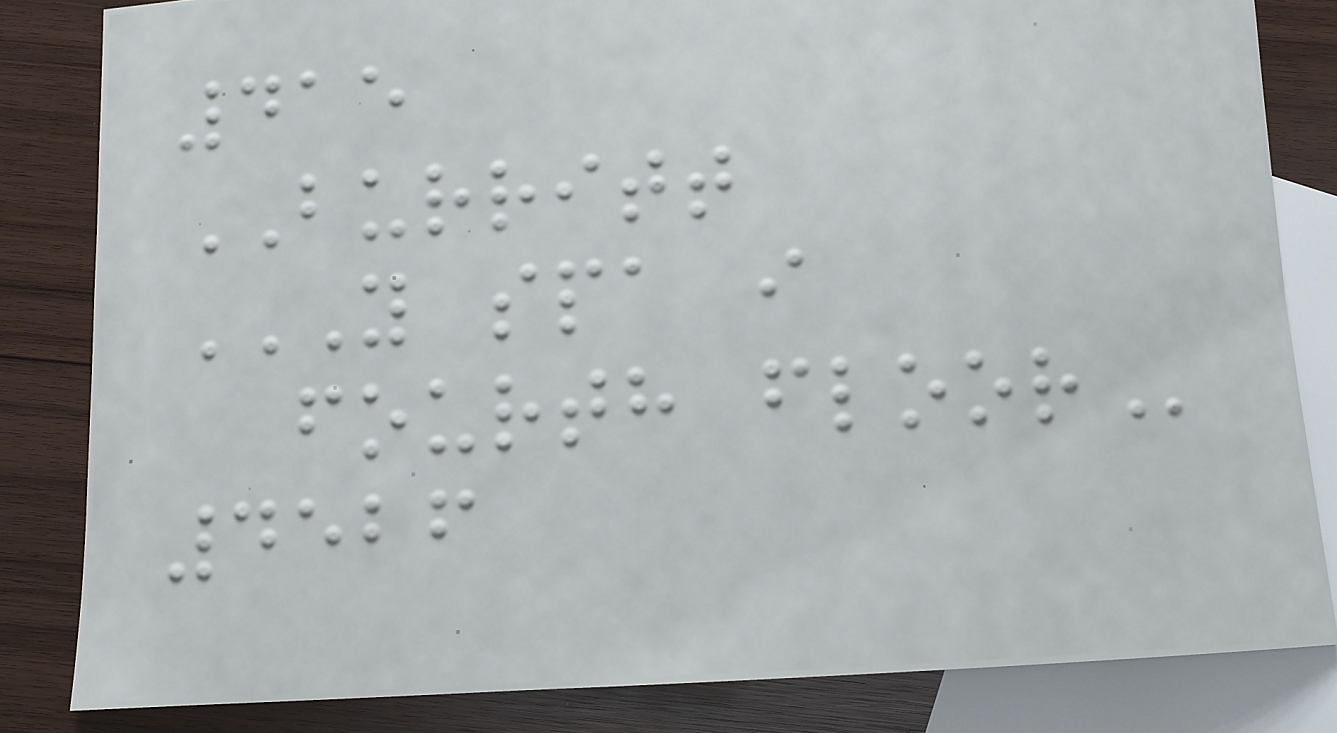415
BURRITT
Y SPA I
FOURTH FLOOR
4526
